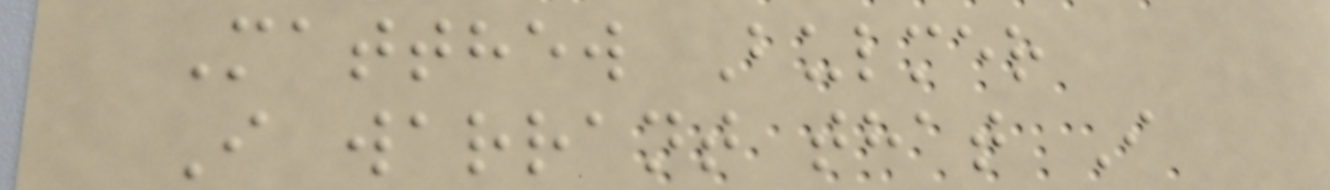Matthew Bulmer
I warrant that I
